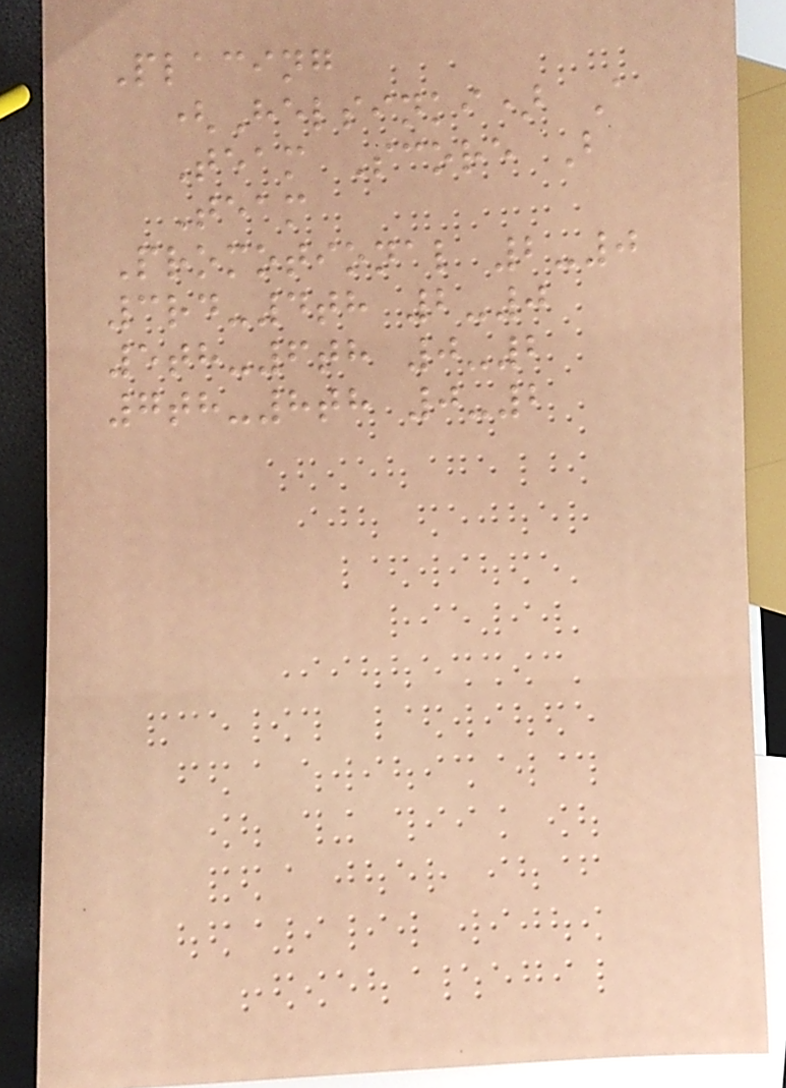Placing
(Helsinki) A
Team Score B
Team
Promotional 2-0
3rd-4th 2-0
5th-6th 0-2
7th-8th 0-2
